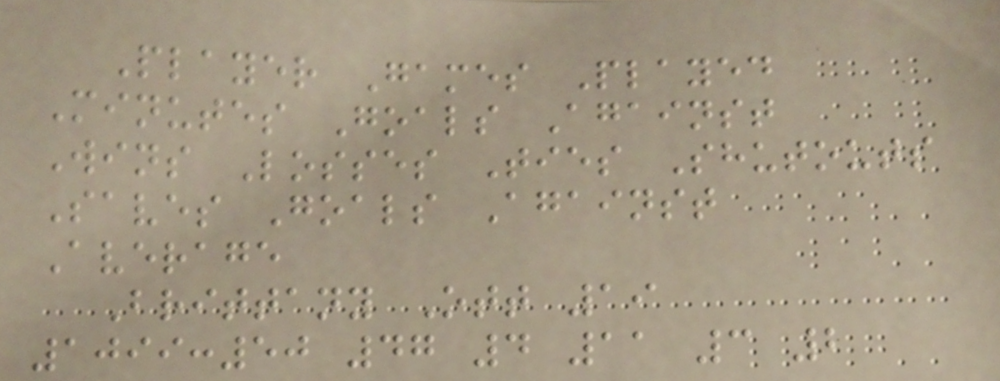Player Games Played
Minutes Goals Against
Wins Losses Ties Shutouts
Saves Goals Against
Average
Brittany Ott 19
1099:50 47 4 11 3 2
